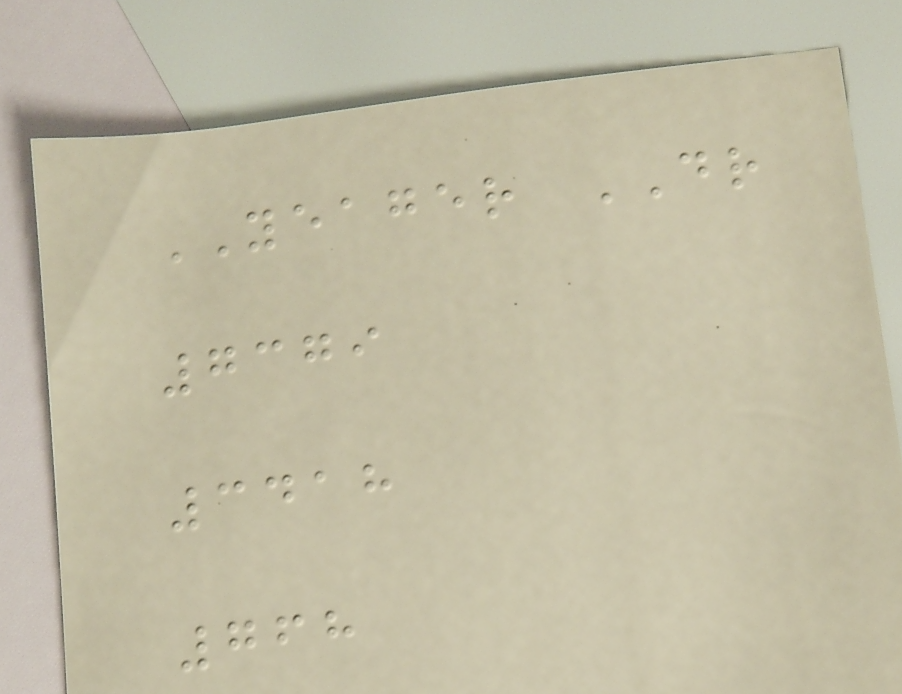YEAGER DR
7379
3418
768
